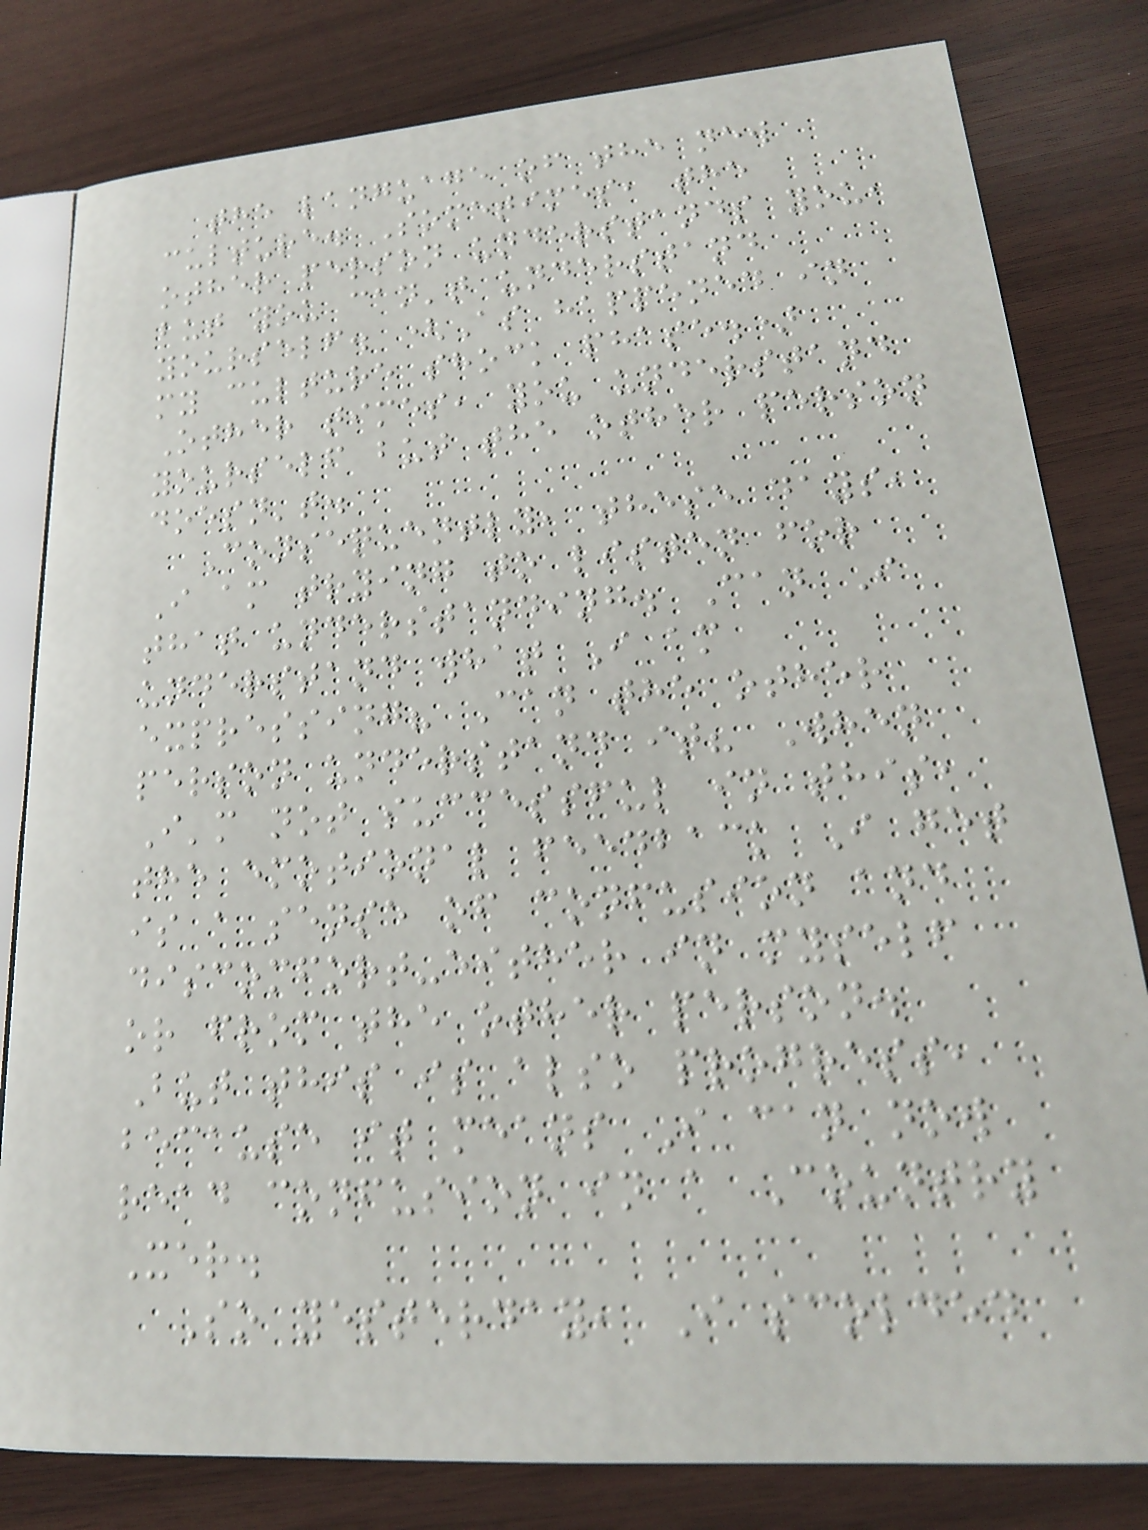the language of the new
culture. Sometimes, the
other person understands you,
but you can't understand
yourself. (As happened in
my culture shock phase.)
Other times, you understand
yourself but the other person
doesn't.
Consequently, these days,
I am trying to listen for
that understanding. Can I
understand what I am
expressing? Can the other
person understand it? When
I'm not successful in this,
the emotional feedback I get
is a sense of confusion and
discomfort-either in myself
or from the other person.
But this is also progress,
because it means I can now
read confusion in a Country
Xer.
So yesterday, I scolded
